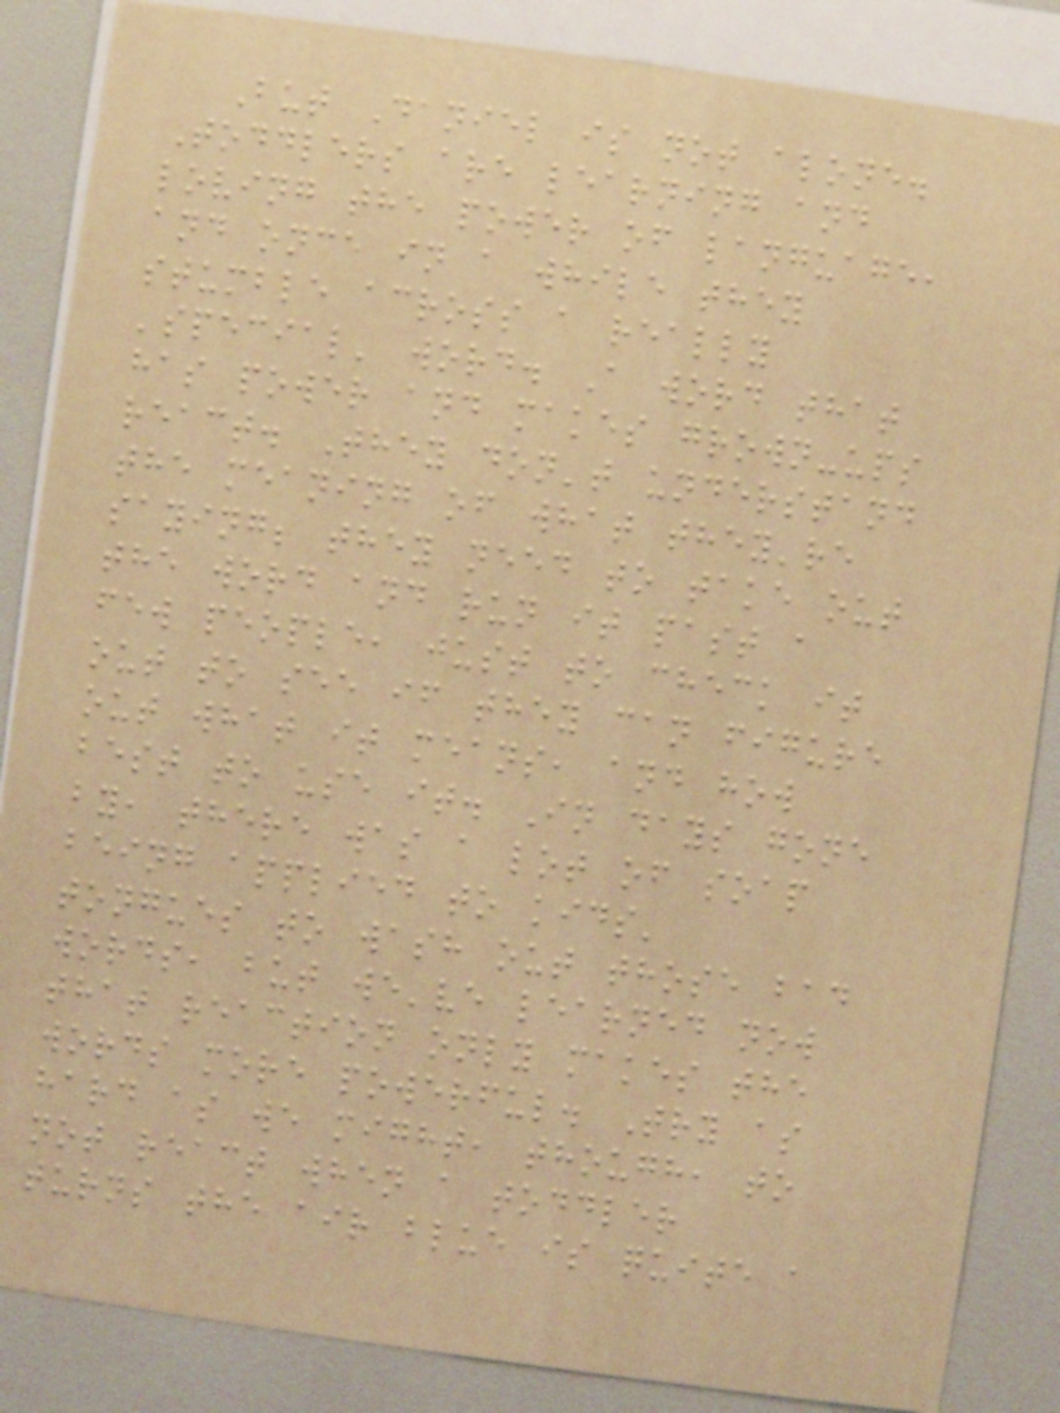But Daniel is not alone.
Toddlers are learning and
loving the power of language,
and once in a while they
stumble across a really
'special' word. A word that
has power and makes grown-ups
react. They don't understand
the meaning of what they're
saying; they need to take out
the word and run it past a
few people, just to check it
out to see if they can figure
out what it means, and how
best to use it. In days gone
by, there was a lot of soap
being applied to kids'
tongues to wash out those bad
words, but we've learned now
that reaction only makes the
words more powerful. Try as
hard as we might, though, to
not react when a toddler
turns the air blue is quite a
